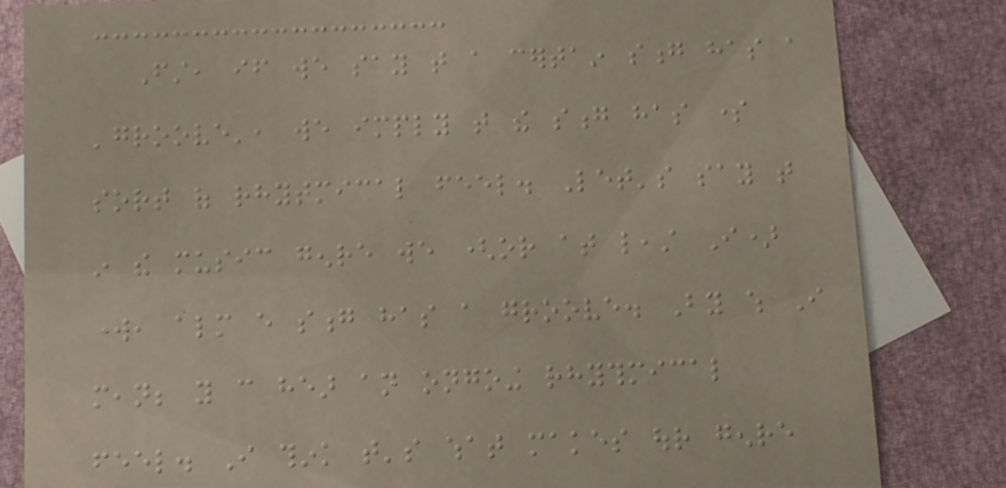First, if we say that a certain song has a
'groove', we imply that the song has some
sort of rhytmical feel. Let's say that
in the music genre we (or at least I)
work, almost every song has a groove. By which I
mean; you can hear an ongoing rhythmical
feel. I think that's what makes our genre
